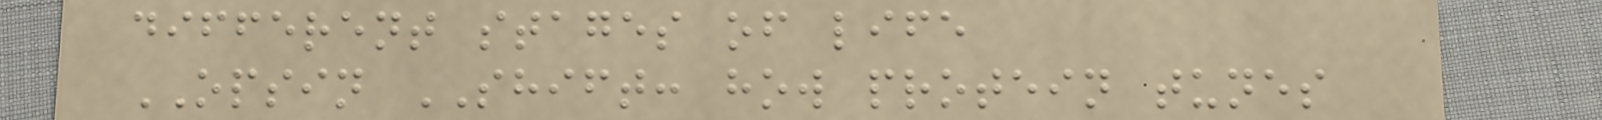different stages of life
OPSIN SHIFT: how protein tunes
